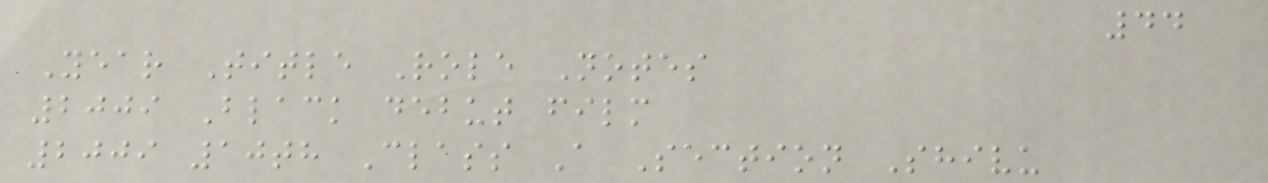44
Year Title Role Notes
2009 Black debut film
2009 10th Class A Section Shivu
